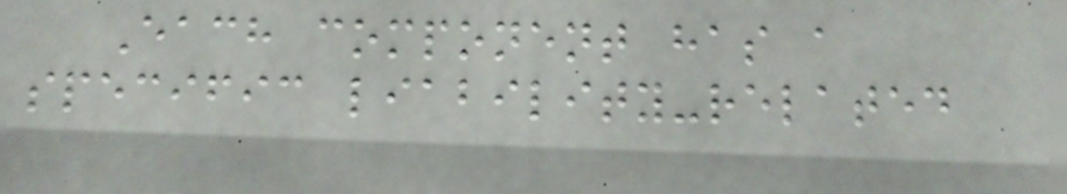Each component has a
specific liability-related
